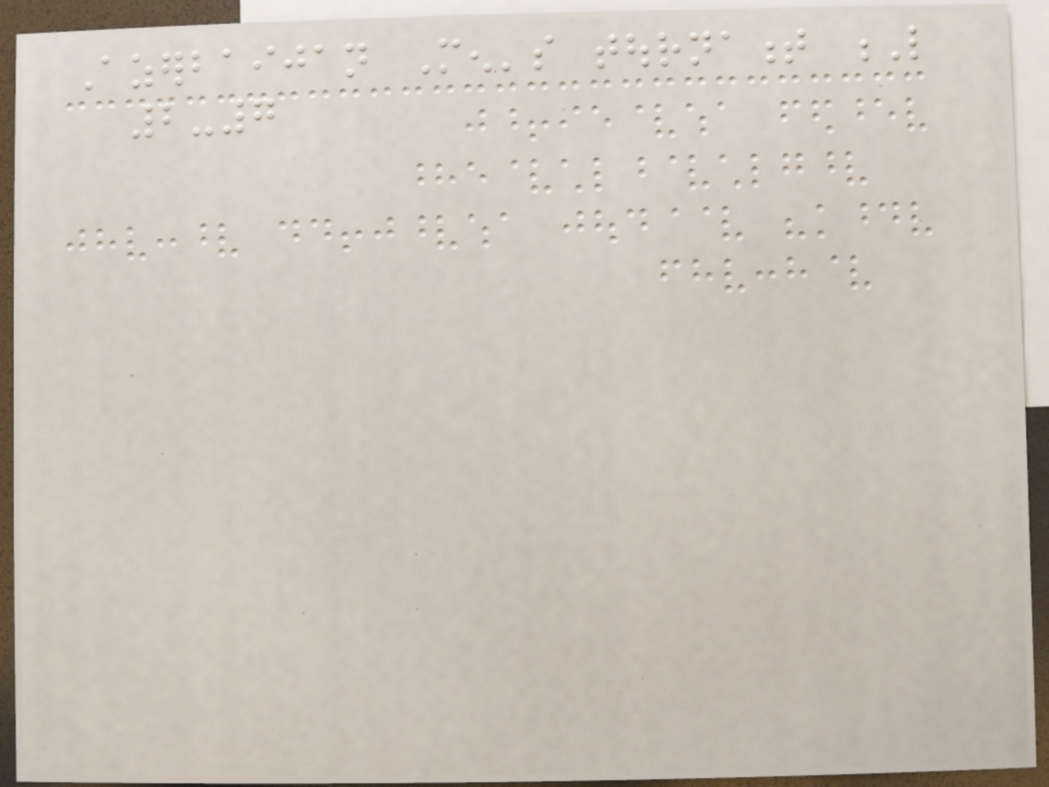Azerbaijan Men's tournament L
2-7
